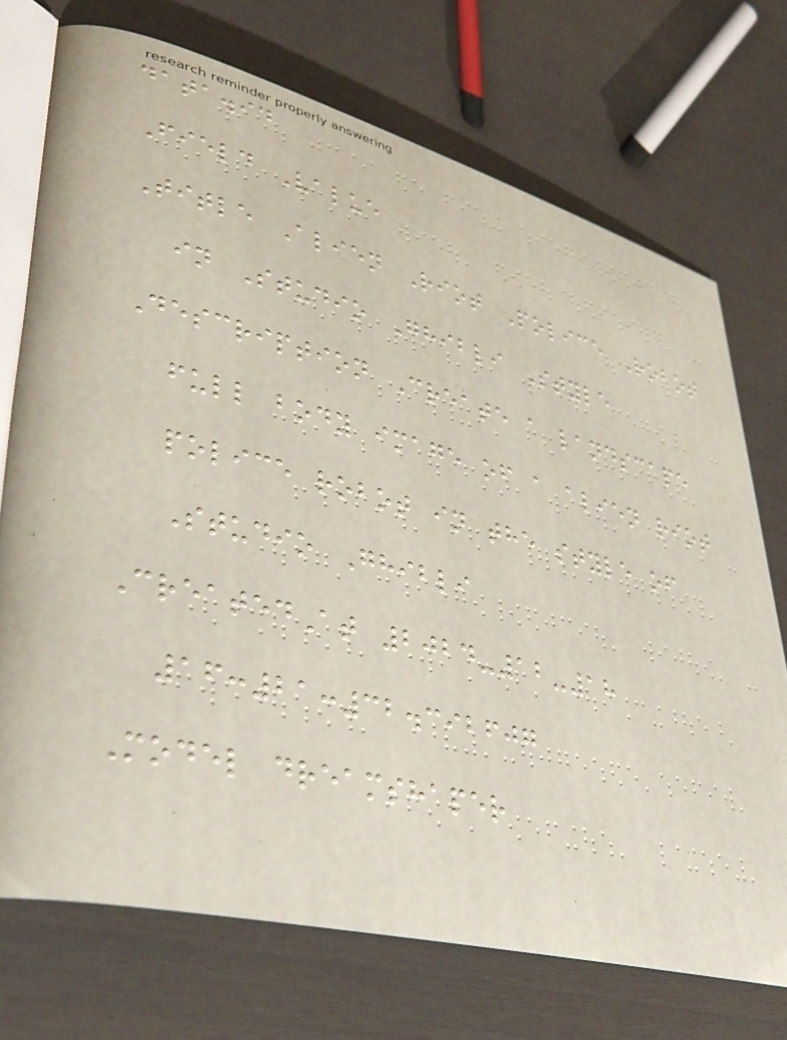data.id
Field Value
Title Alien Riot Police Robot
in Studio Ghibli Style
Description Create a landscape
full body image of a alien riot
police robot in the style of
Studio Ghibli
CreatedAt 2024-12-18
16:21:32.392607
Model dreamshaper
